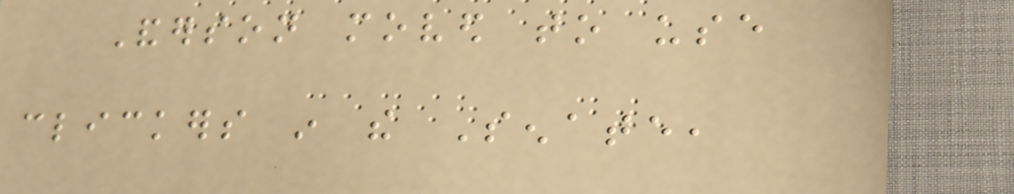Anderson moved to use
clickers in the Senate,
